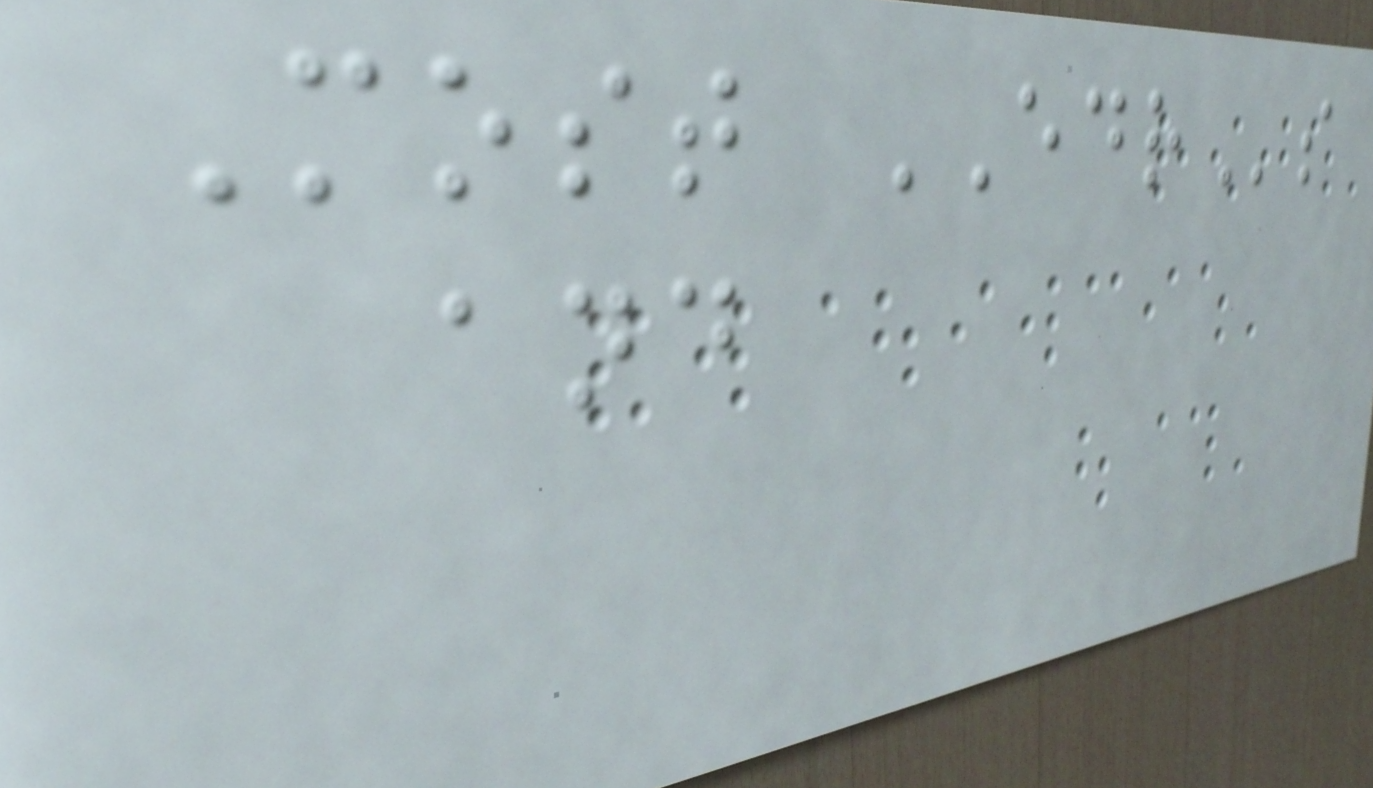Most EDRs
and
